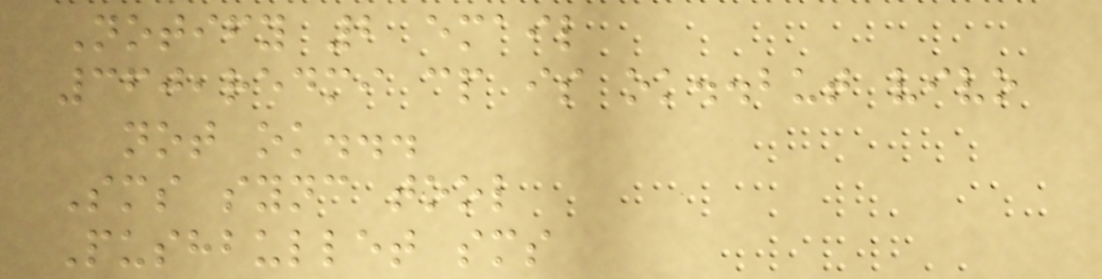Notify 2 email
360,redmi cp is ok..but vivo
not ok...
Sms sync tool
Pushbullet sms
